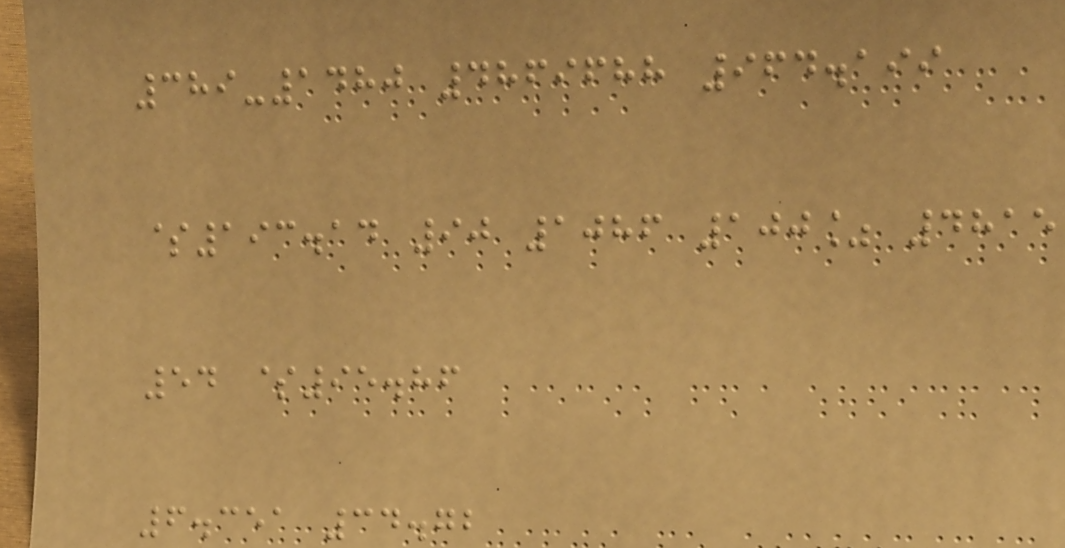389-1480 4869688 964.199
$193.14 90 1086 100% 4815
54 $95.86
6.351 34.72
